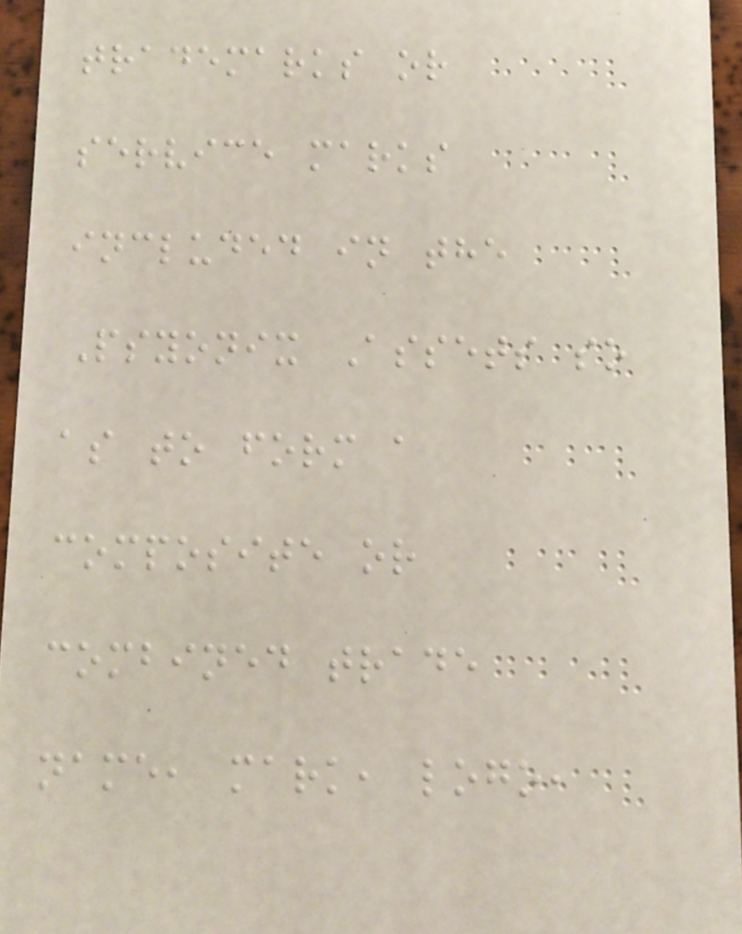trademarks or
service marks
included in the
Psyonix Assets so
as to form a
composite or
combined trade
name, mark, logo,
